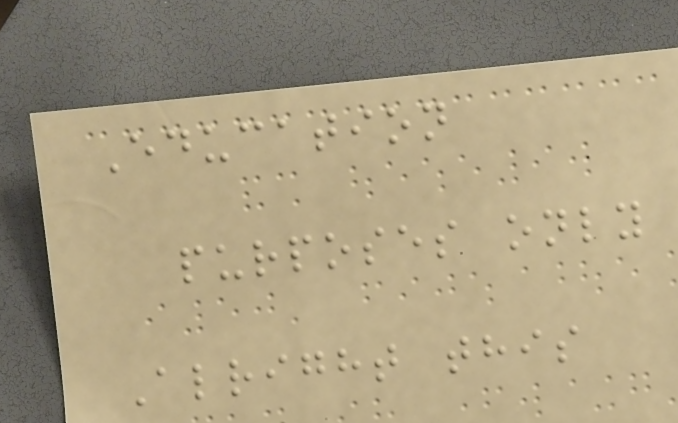Education
purposes only
Alright this
